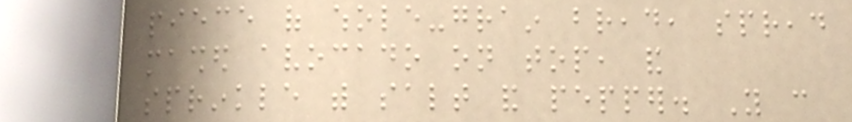piece of whole-grain bread, spread
mashed avocado on top, and
sprinkle with salt and pepper. You can
